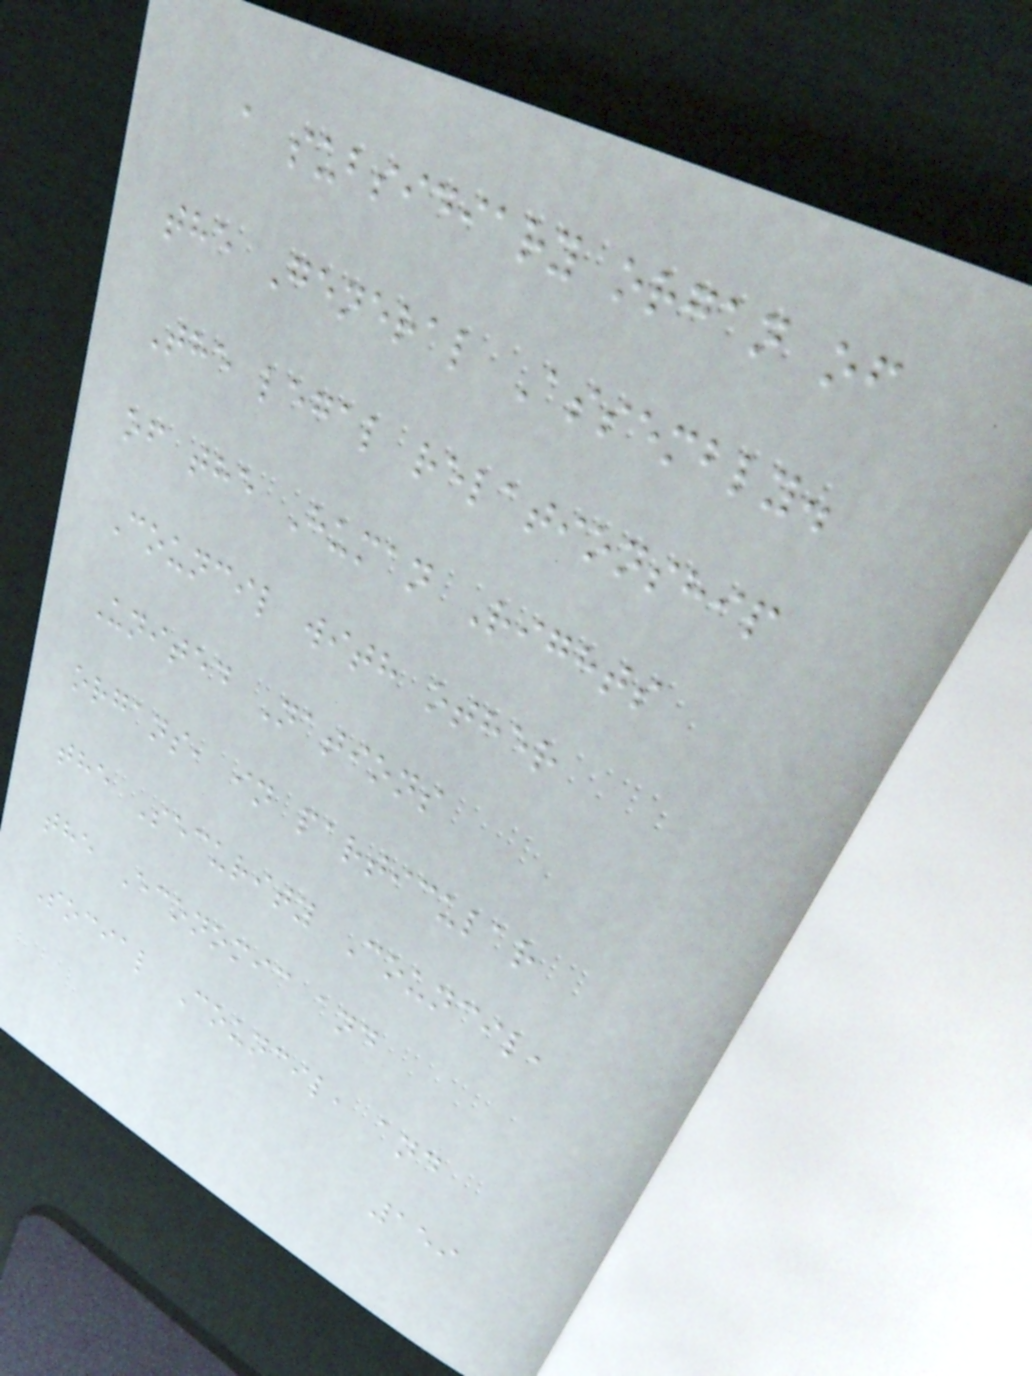a subsidiary organ of
the General Assembly.
The legal relationship
of the Human Rights
Council with other
United Nations
organs, in particular
the Security Council,
the Economic and
Social Council, and
159
